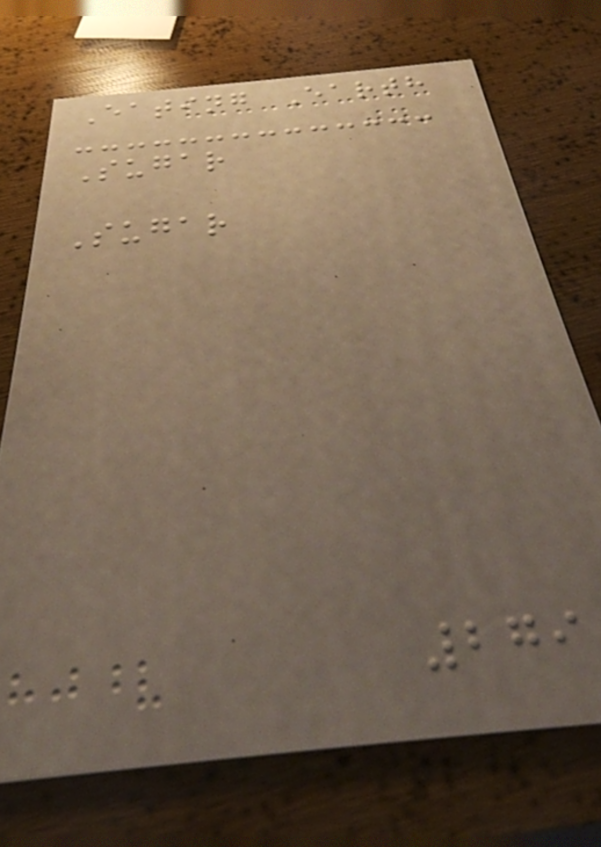Eating Earth
Sugar
Sugar
279
